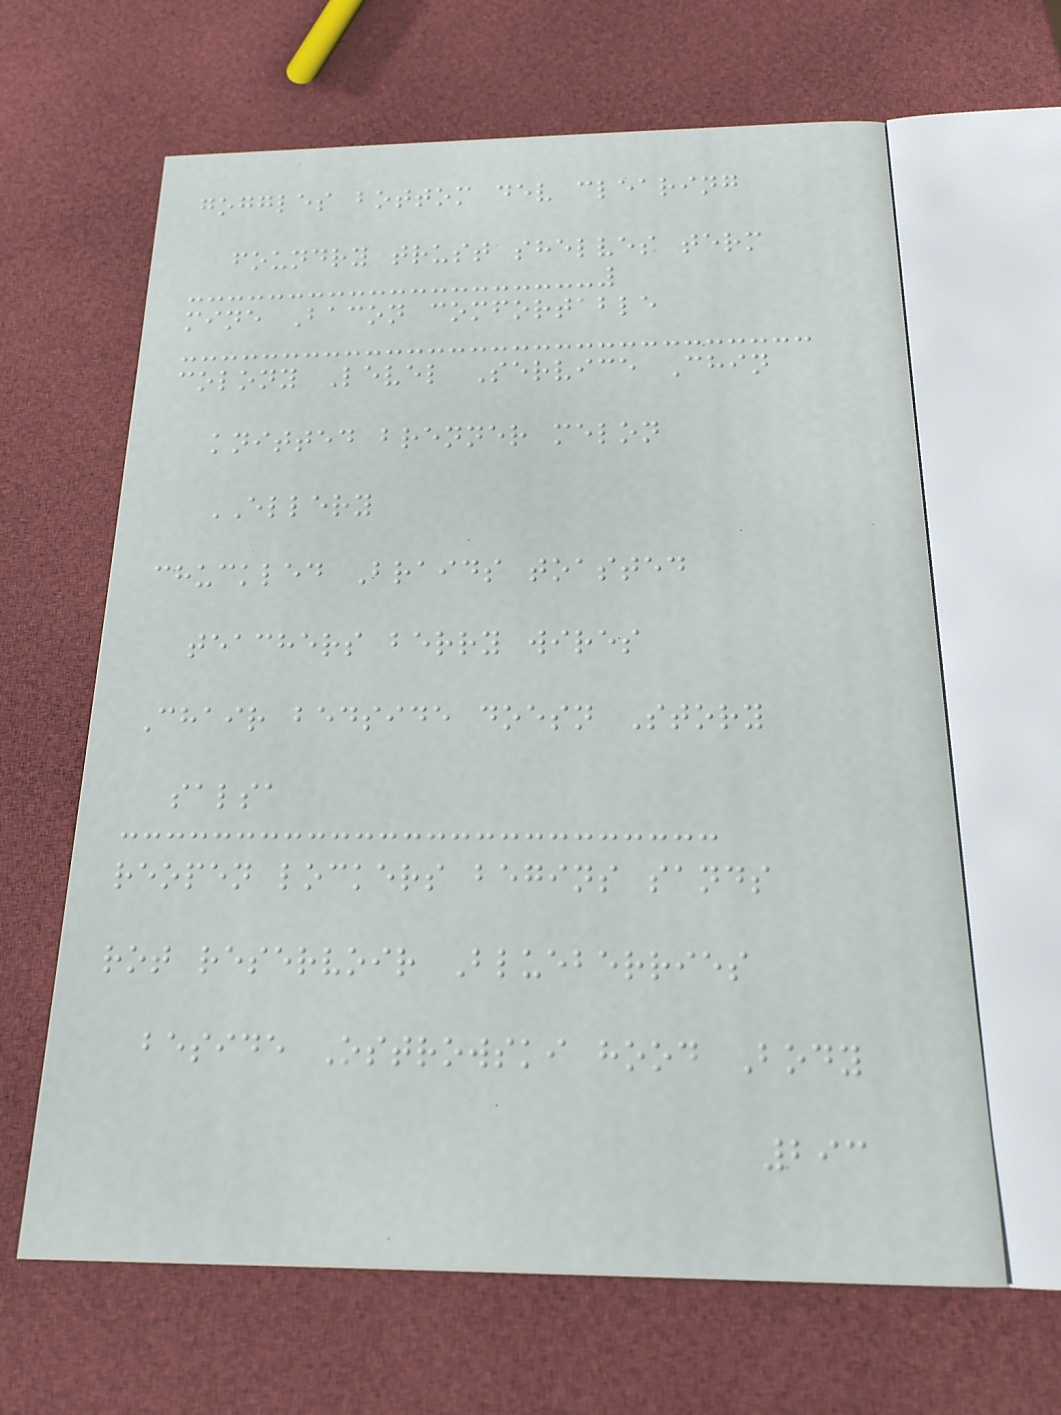goggles bottom dev clearing
foundry trust shelves term
mine Bacon comfortable
colony Level Service Chin
knitted brenner melon
ELLERY
chuckled Braids toasted
teachers berry wires
Chair bedside doesn Story
salsa
reopen lockers begins sands
rot reservoir Blueberries
beside Ostrowski hood Body
293
